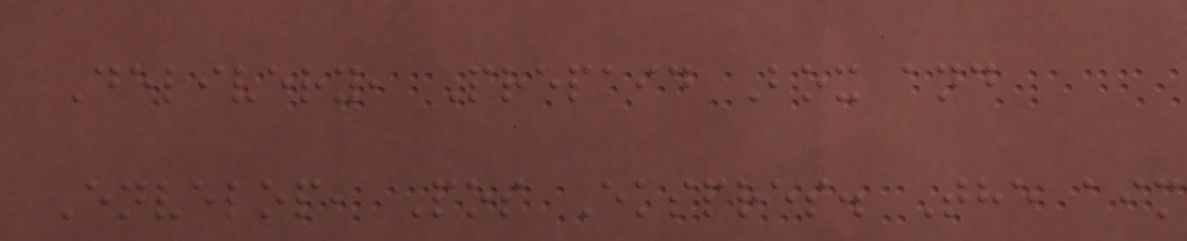Delivery, Prepaid Box and
Envelop, Pos Ekspres. The aim
